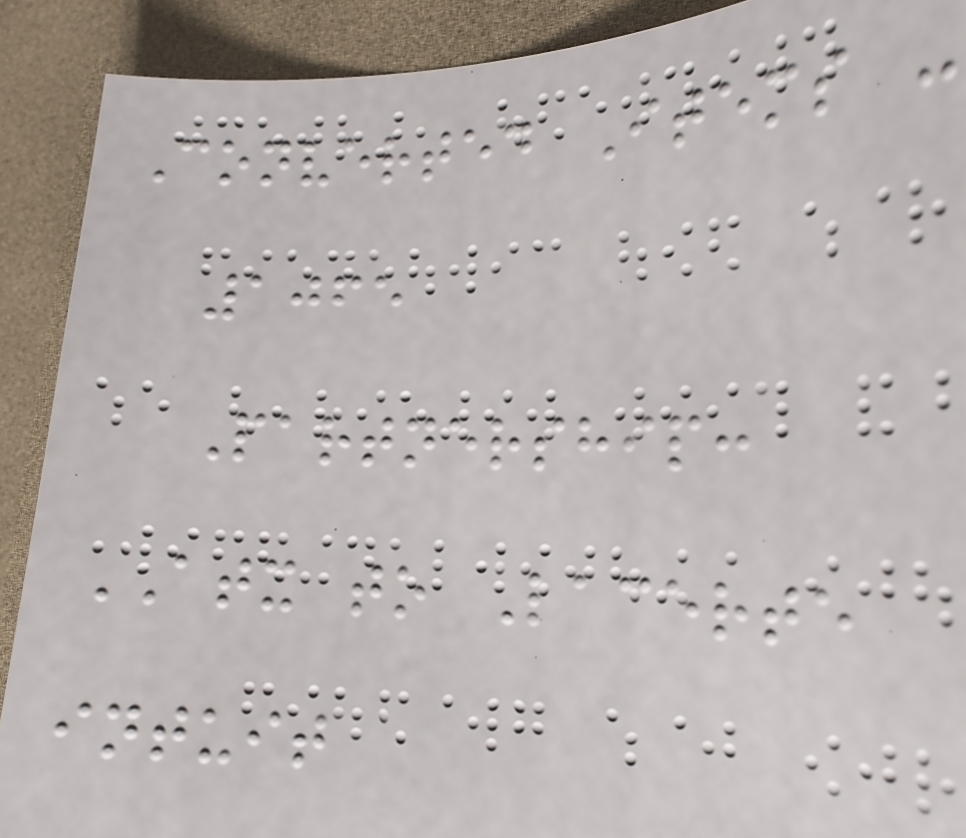Converted Items -
1065
Partnership:
ATX to Lacerte
intuit
